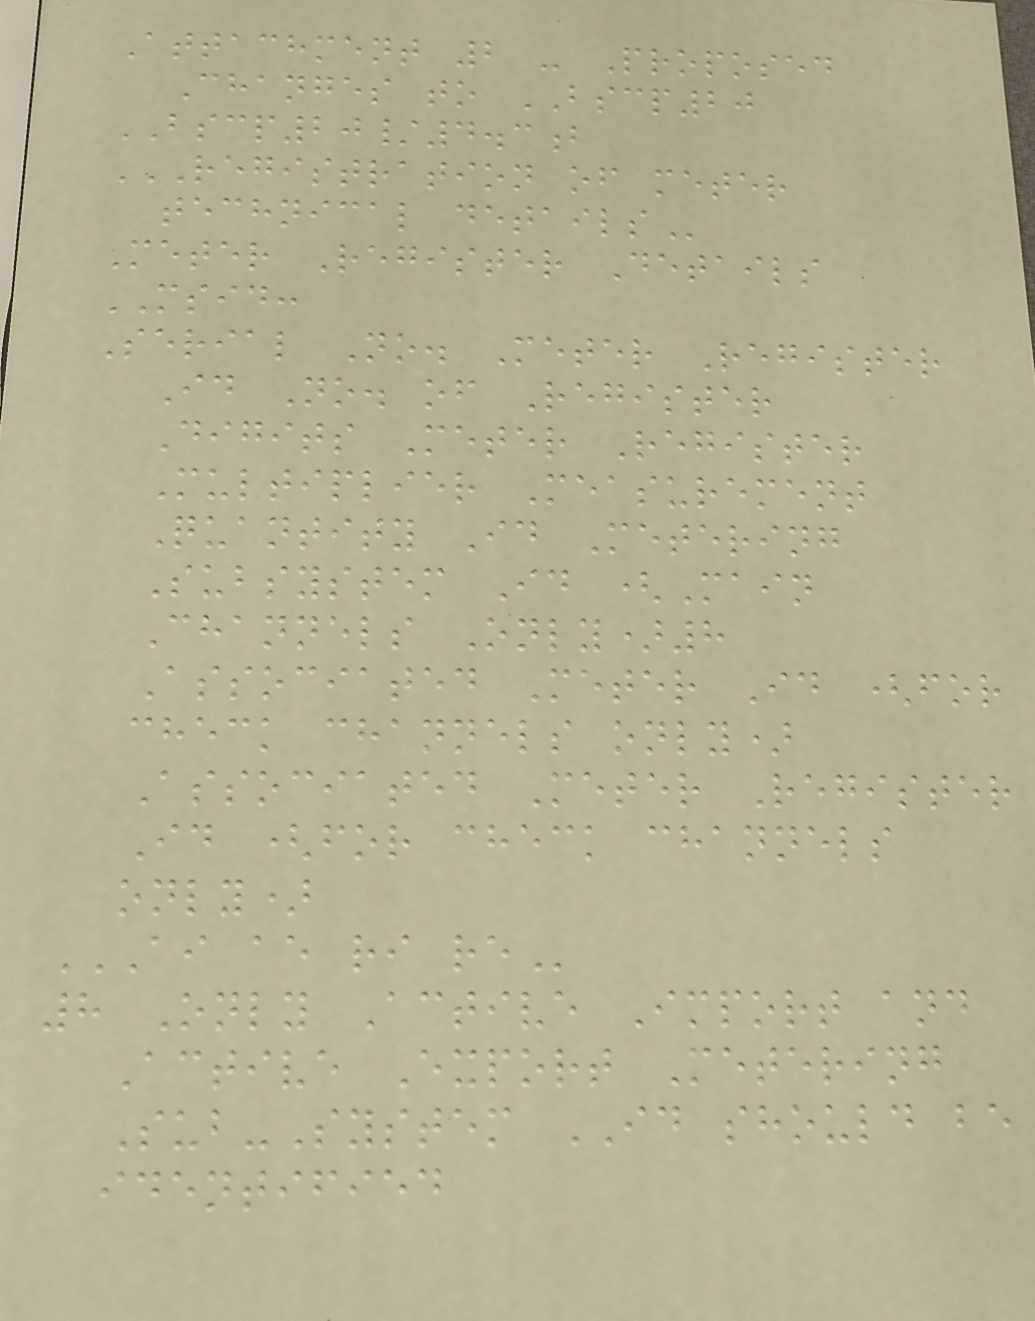Attachment 2 - Proposed
Changes to BSCP20
BSCP20/4.3b
REGISTRATION OF METER
TECHNICAL DETAILS
Meter Register Details
MSID:
Serial No. Meter Register
Id No. of Register
Digits Meter Register
Multiplier Measurement
Quantity Id Metering
Subsystem Id (Main
Channels Only)8
Associated Meter Id (for
check channels only)
Associated Meter Register
Id (for check channels
only)
AI AE RI RE
8 Only Active Import and
Active Export Metering
Sub-System ID should be
identified
